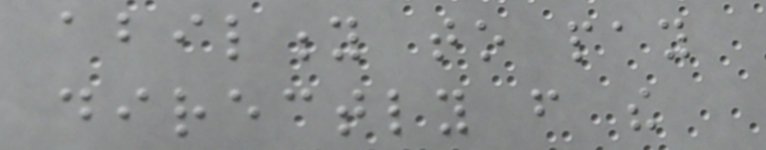ability to pay
directly from the
